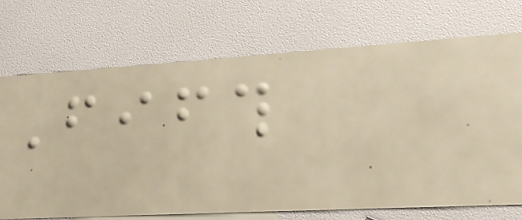Fifth
